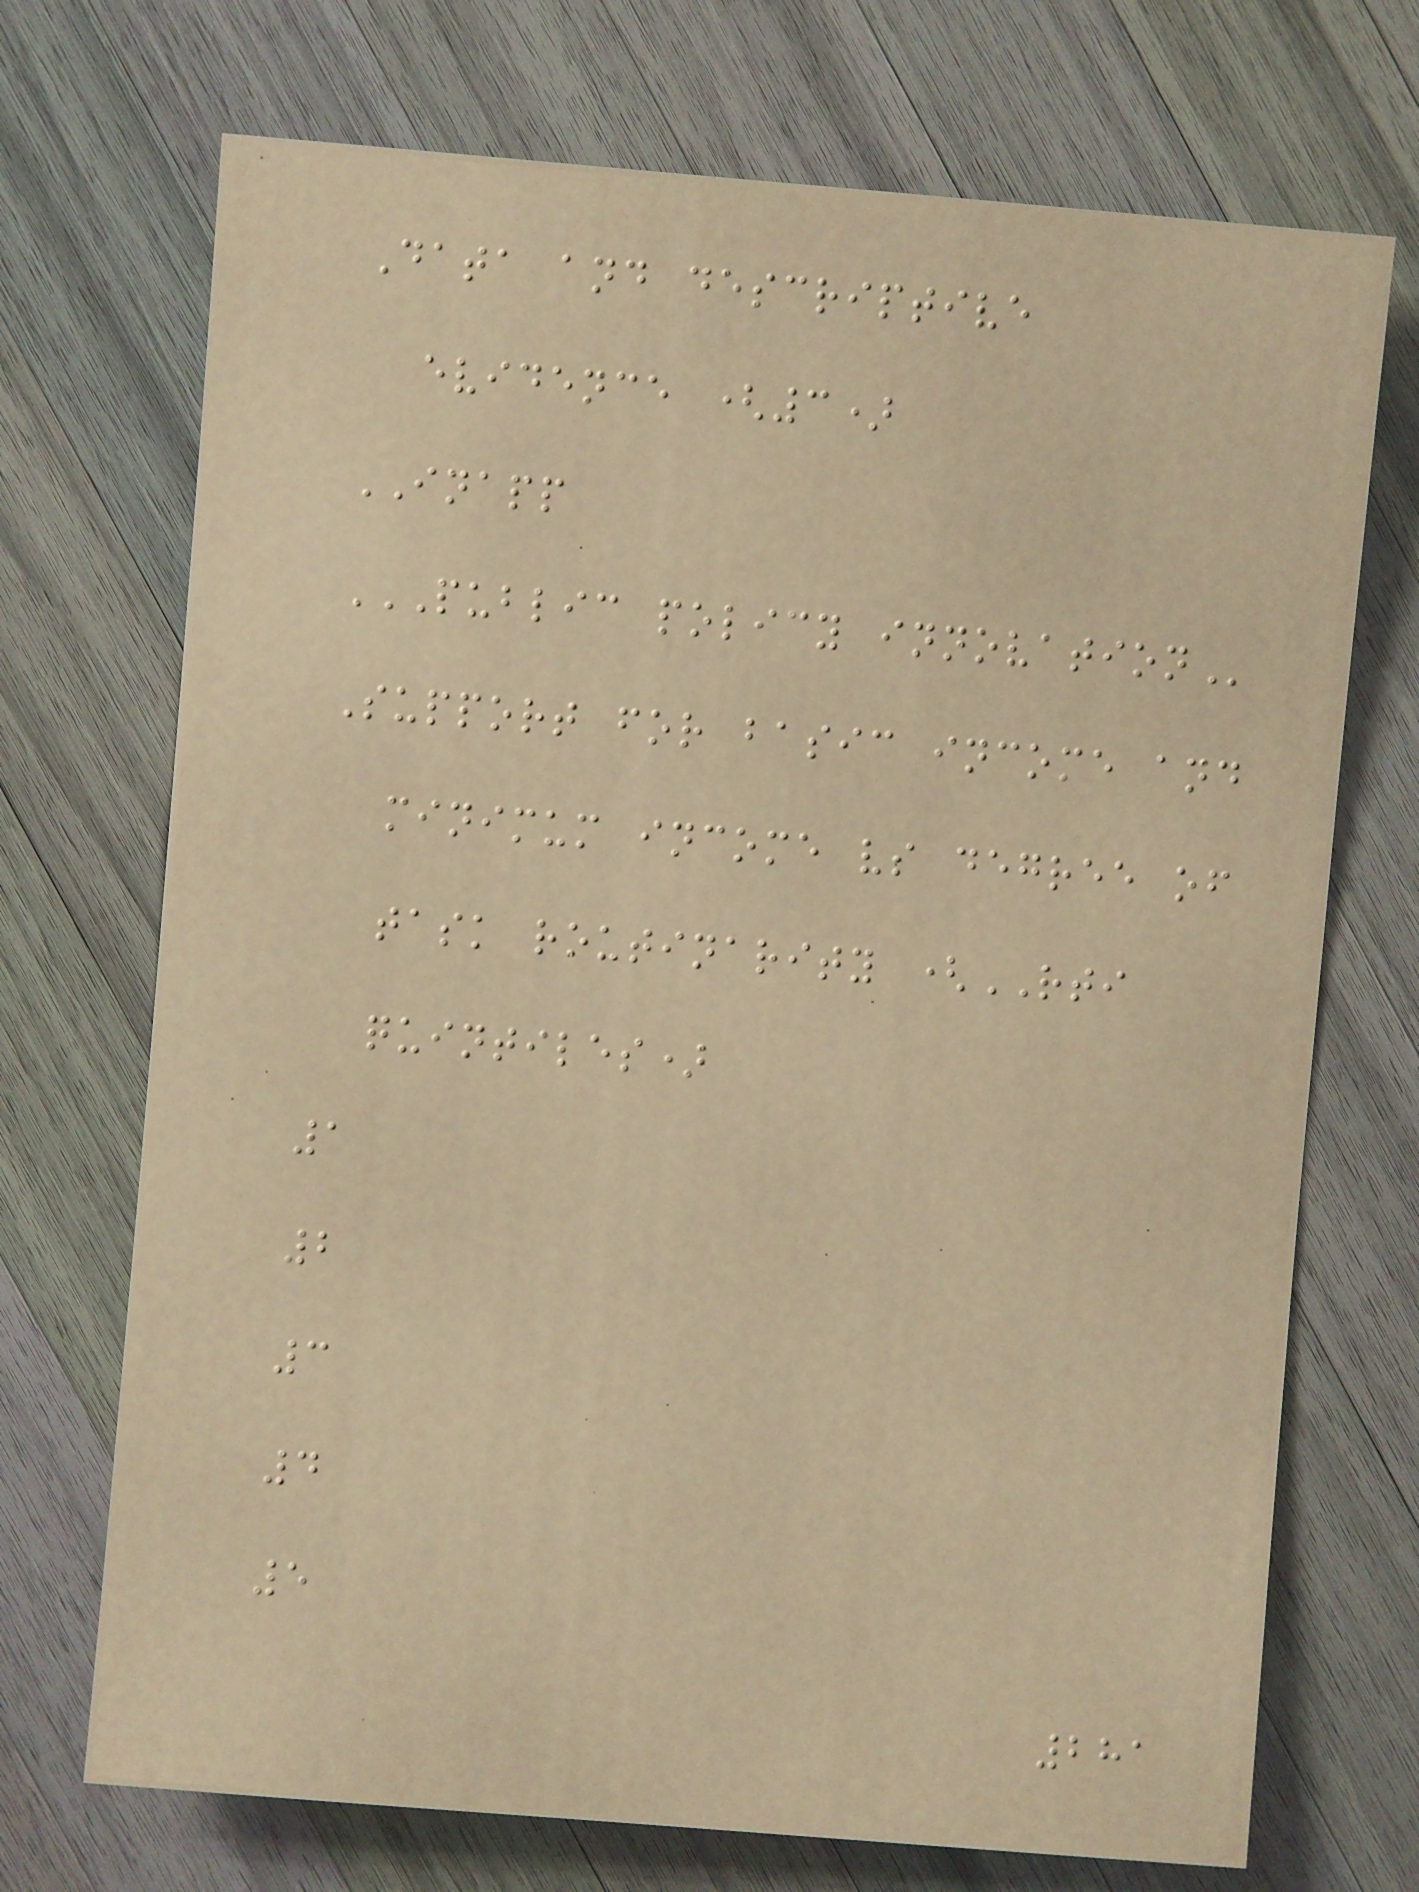Data and descriptive
evidence (3)
INAPP
PUBLIC POLICY INNOVATION
Support for basic income and
minimum income vs degree of
task routinarity (RTI
quintiles)
1
2
3
4
5
281
